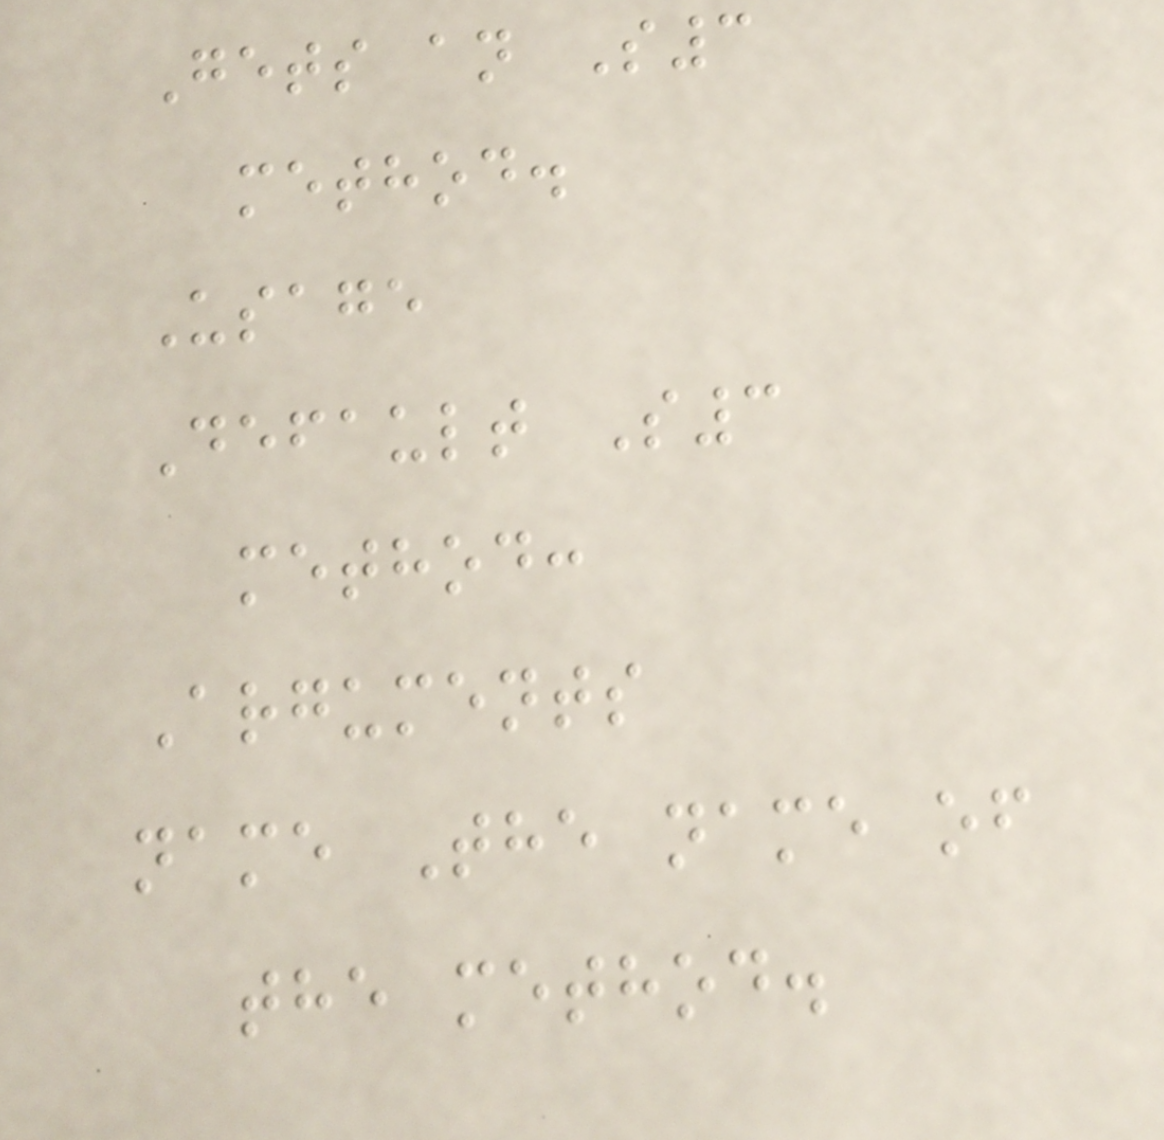Gets an S3
method.
Usage
Default S3
method:
Arguments
name The name of
the method.
